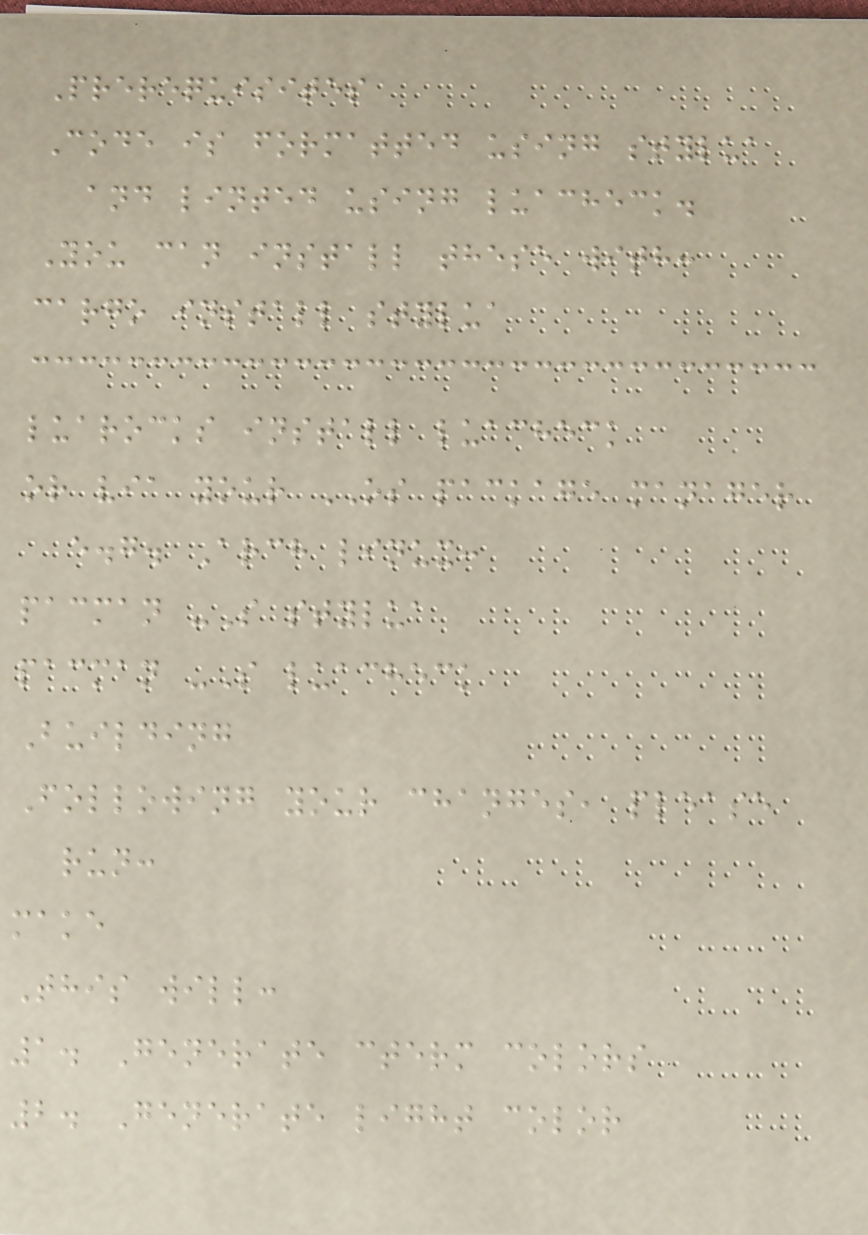Prerequisites
Code is formatted using stylua
and linted using luacheck.
You can install these with:
cargo install stylua
luarocks install luacheck
or via your OS package manager
e.g. Arch linux:
pacman -S stylua
pacman -S luacheck
Building
Following your changes, please
run:
make
This will:
1. Generate cterm colors
2. Generate light color
